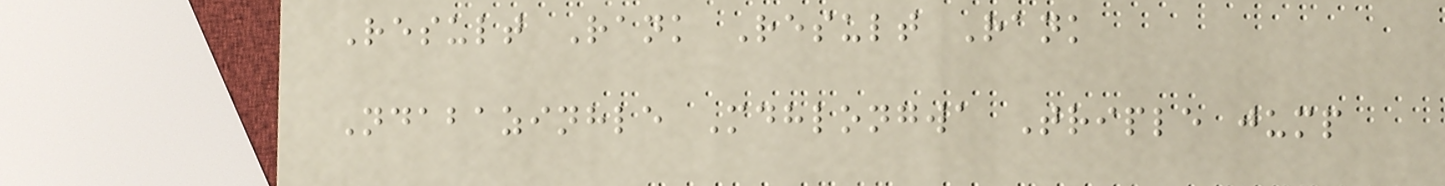Result Rank Result Rank
Ndabazinhle Mdhlongwa Triple jump
